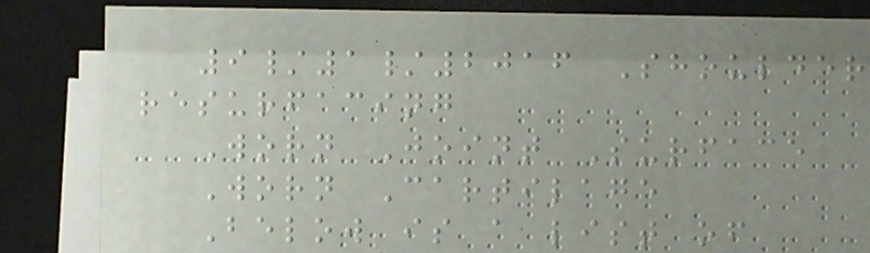9/1/2016 Shoulder
resurfacing
Worn Joint Surface
Worn Cartilage
Below is a list of
